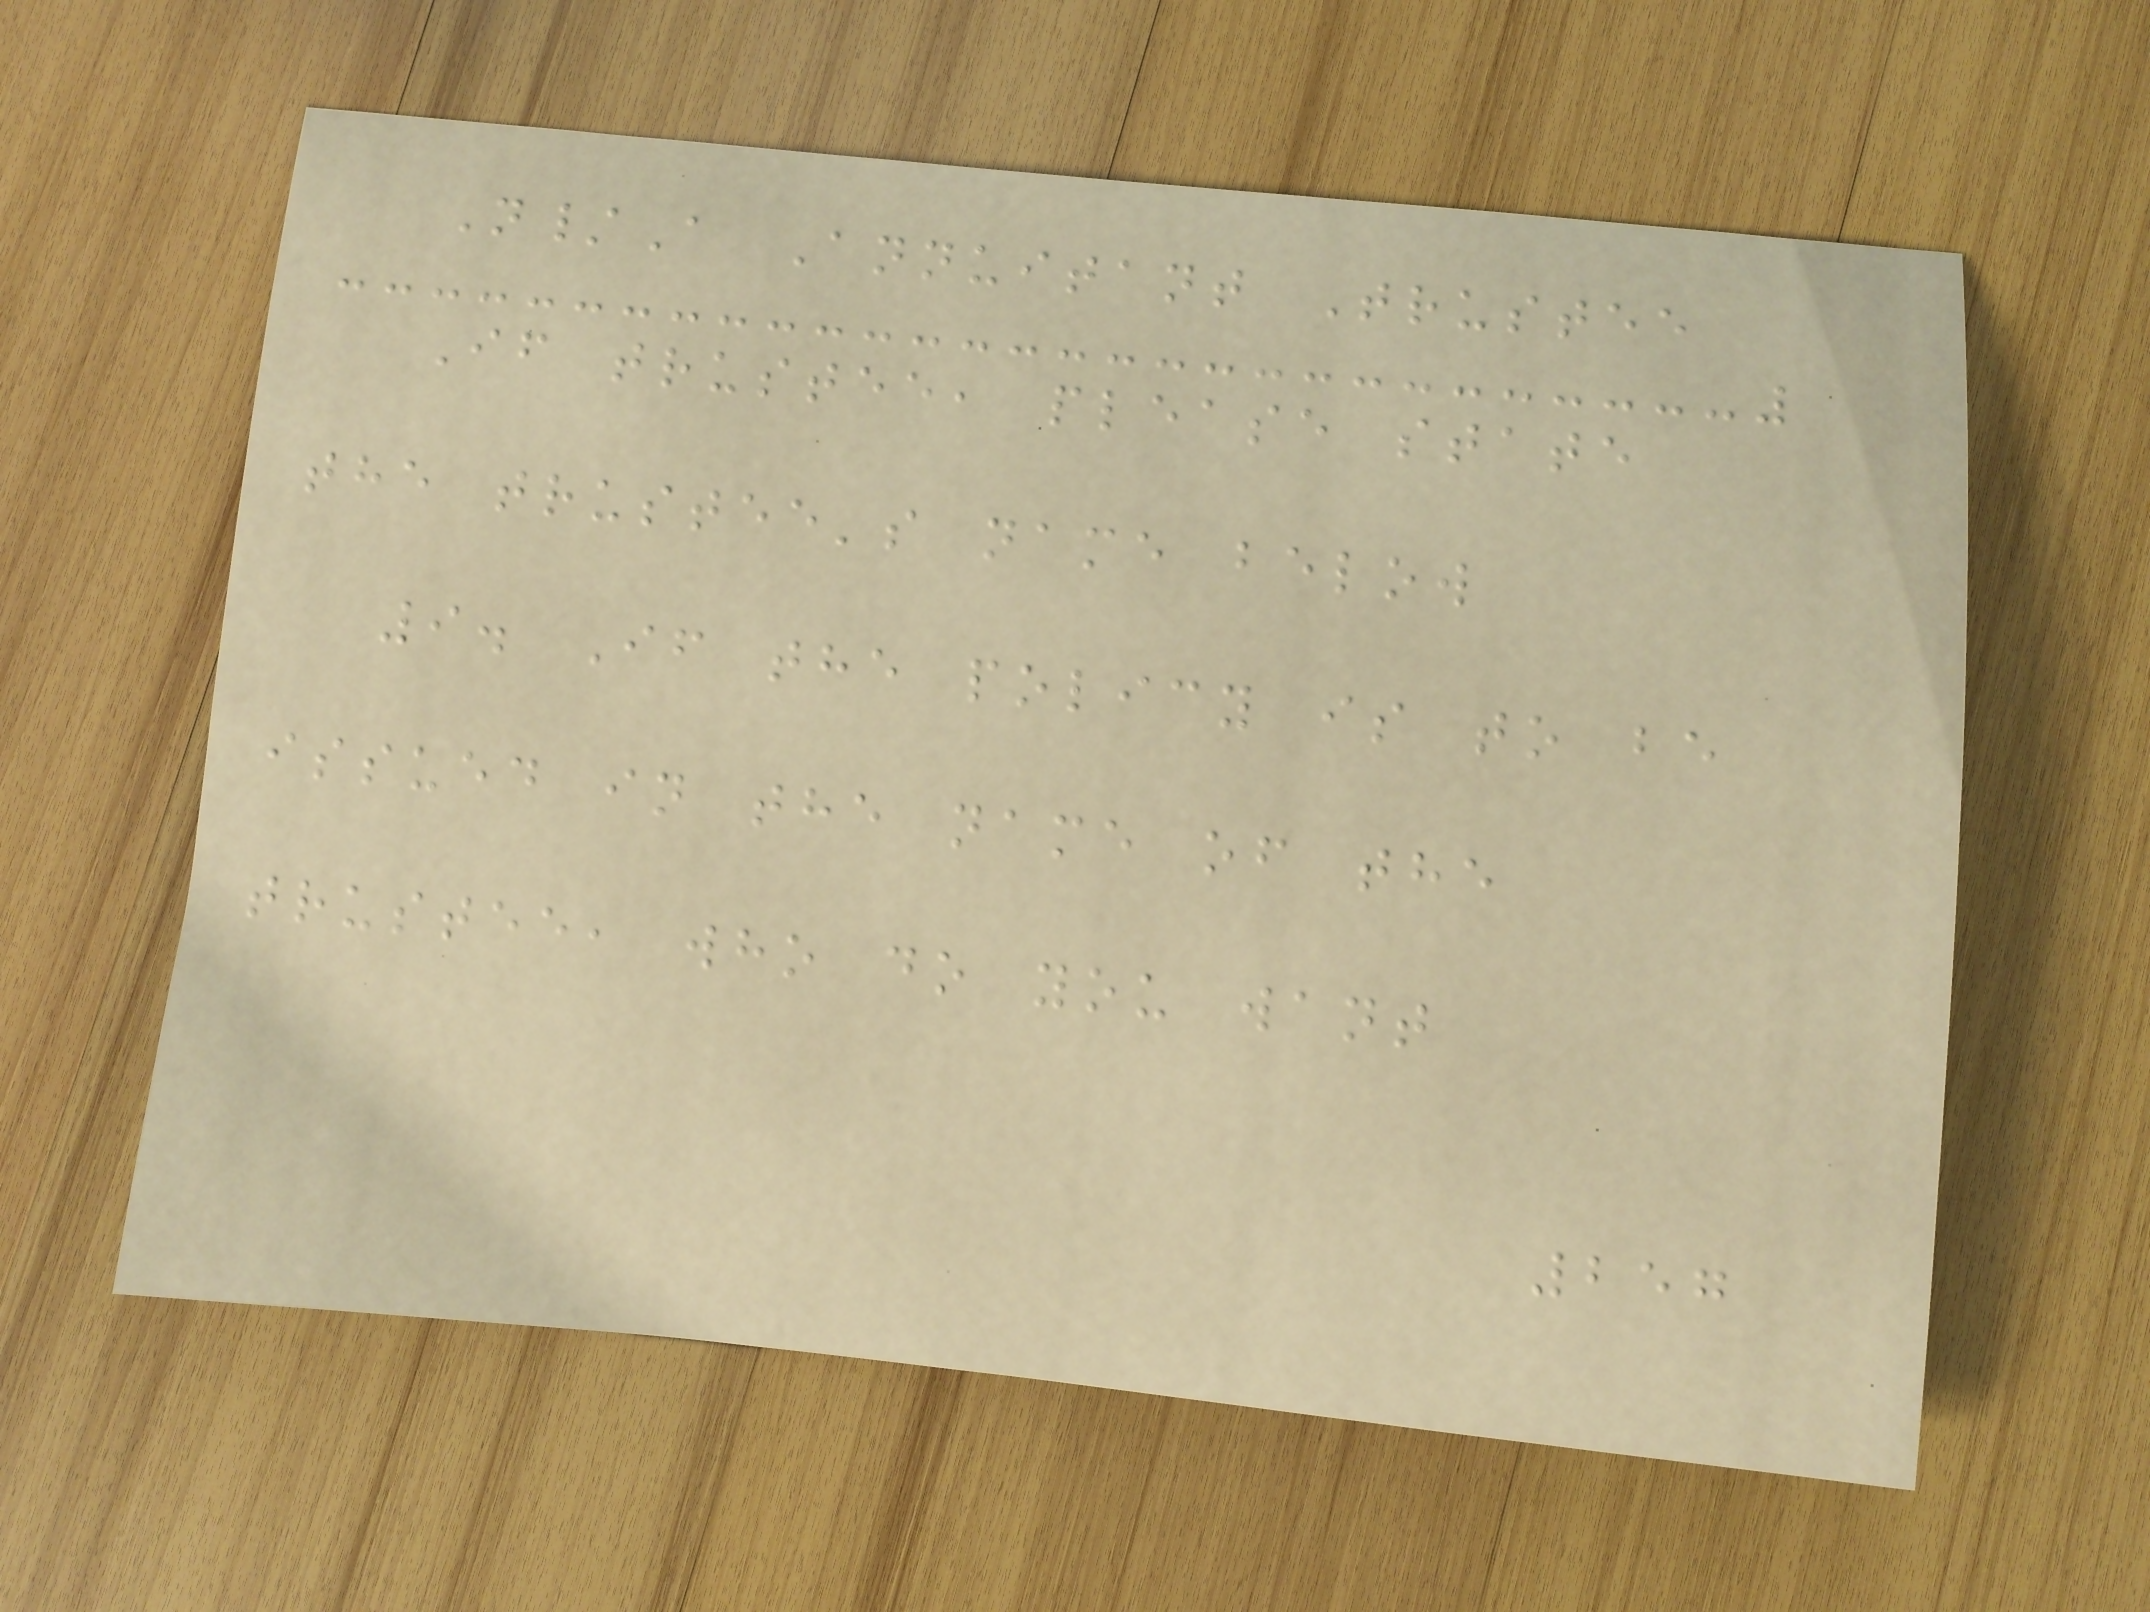N/A Annuitant Trustee
If trustee, please state
the trustee's name below
9. If the policy is to be
issued in the name of the
trustee, who do you want
257
